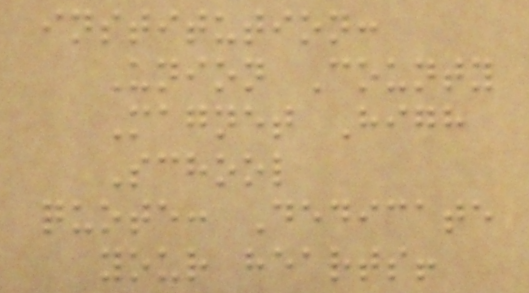institution:
Union County
Magnet High
School
quote: Dedicate
your hearts!
